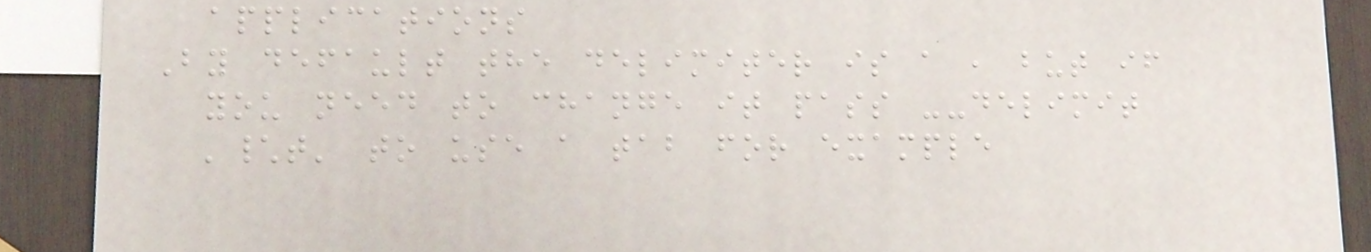applications
By default the delimiter is a , but if
you need to change it pass --delimit
'\t' to use a tab for example
